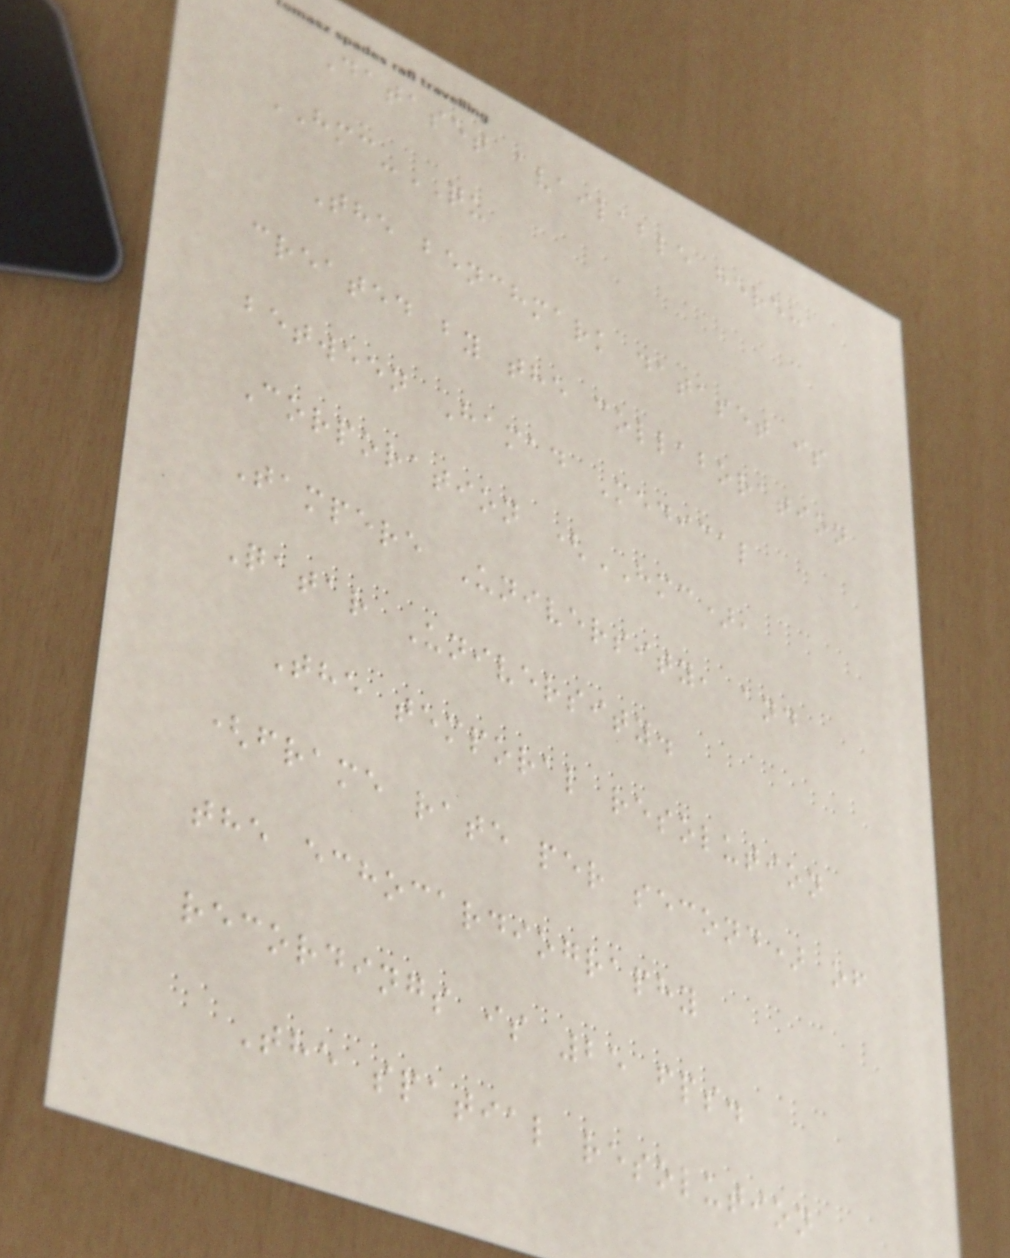Dataset available here:
HMC-QU
The benchmark dataset is
created by the collaboration
between Hamad Medical
Corporation (HMC),
Tampere University, and
Qatar University.
The temporal resolution
(frame rate per second) of
the echocardiography
recordings is 25 fps.
The spatial resolution
